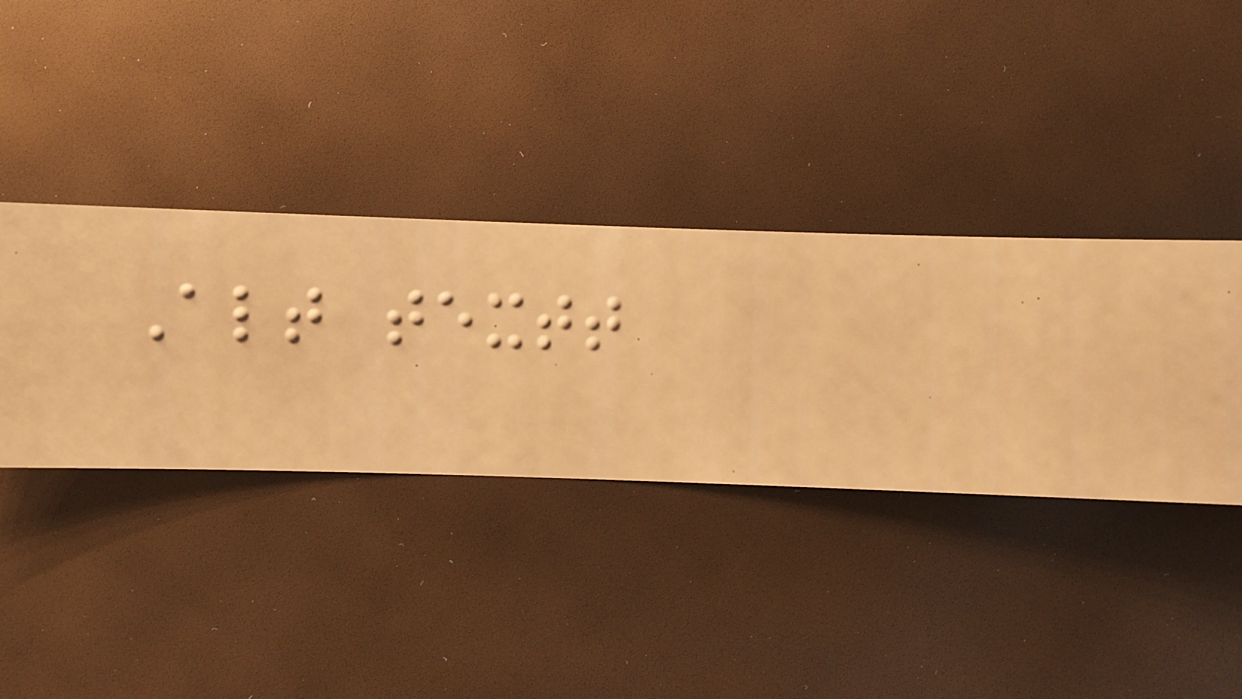Alt textt
